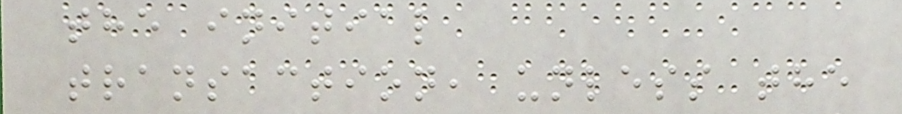the initial
transaction, unless the
